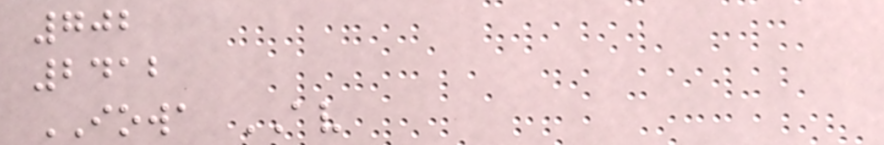702
2412
IOWA AV
